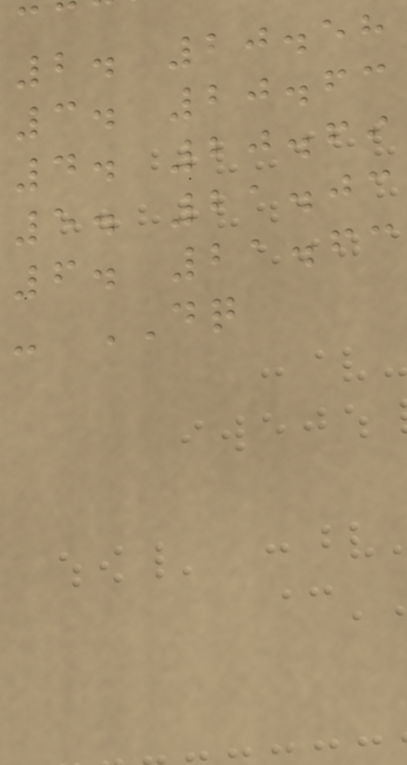2. 20.58
3. 20.63
4. 20.69
5. 21.03
6. 21.63
- DQ
